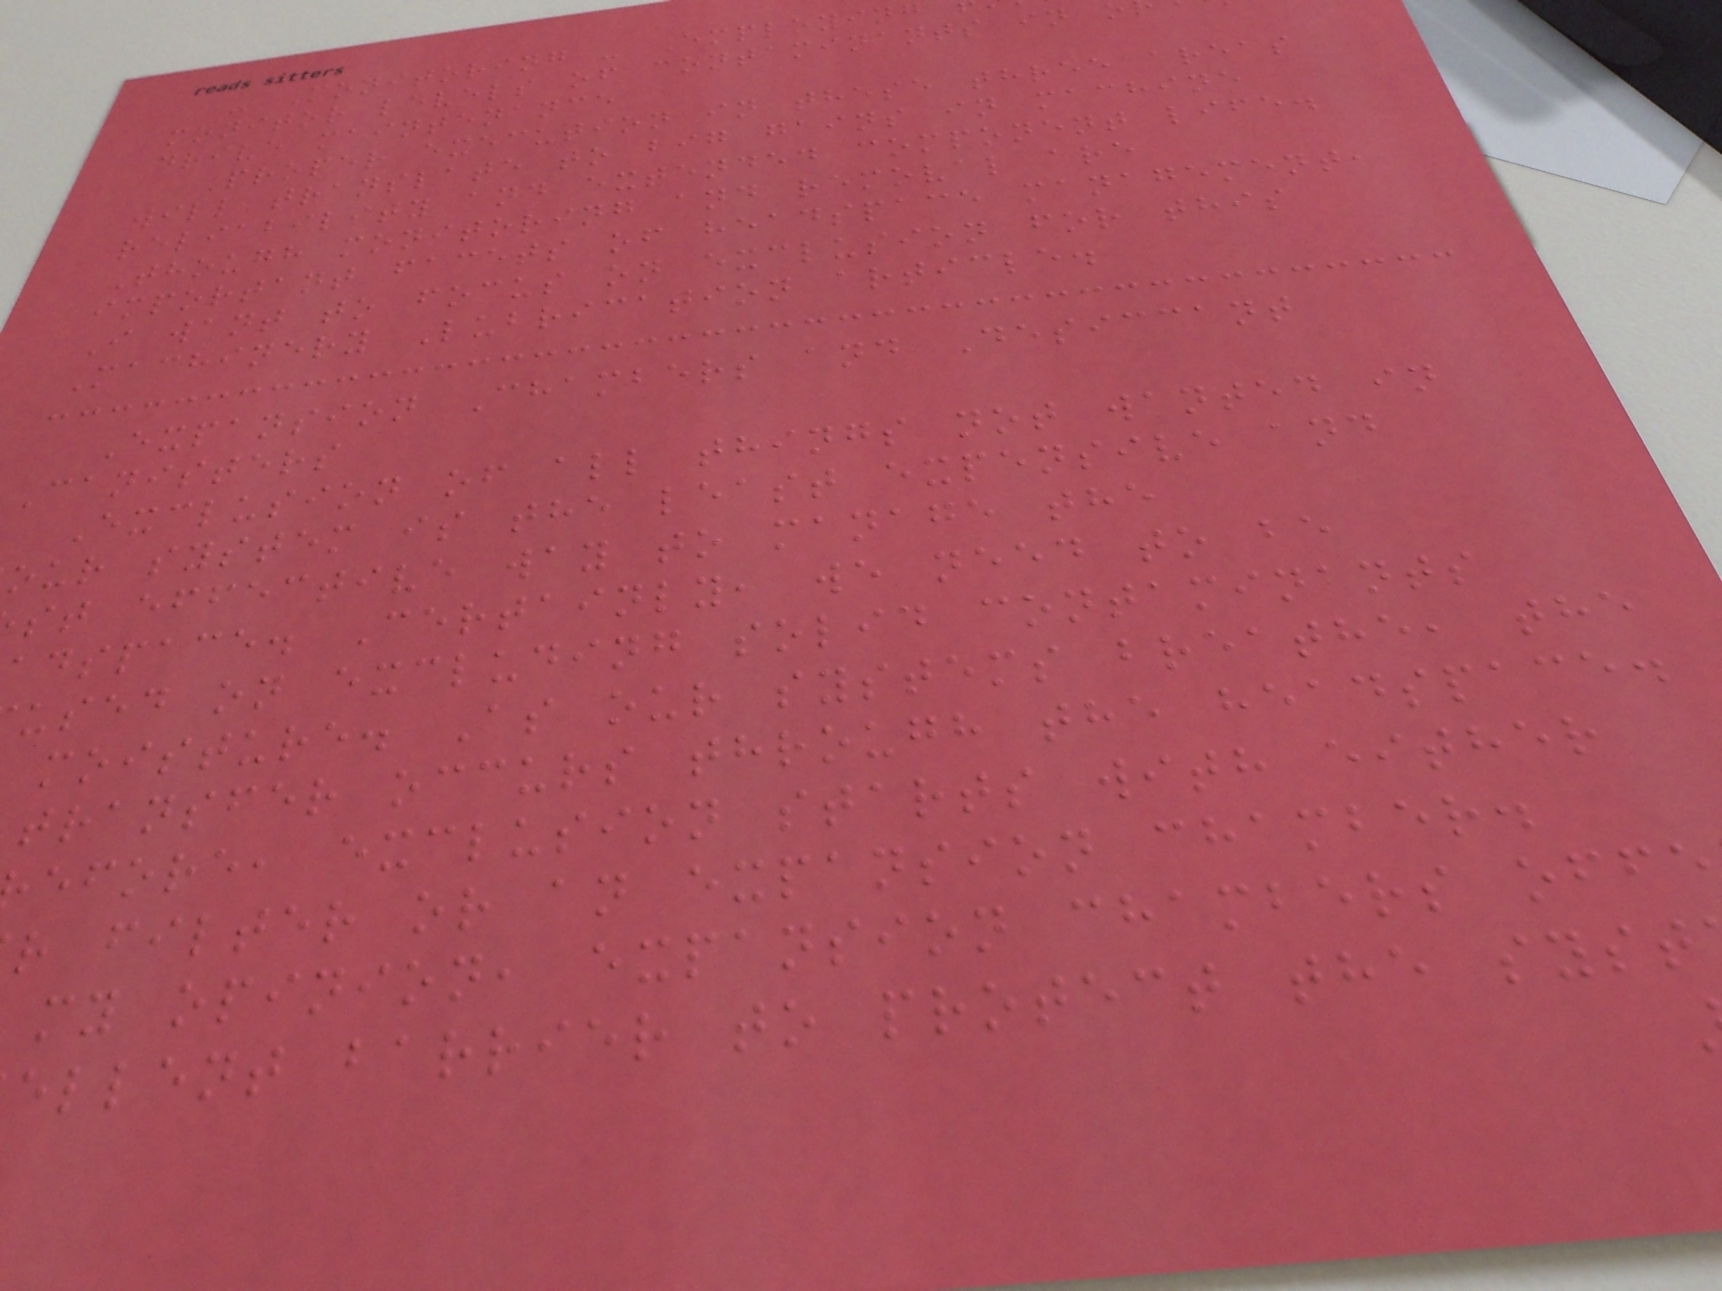- Monitoring - Employin
monitor levels of contaminants in
drive maintenance
Proper execution in these three areas
will translate to big gains in machine
reliability and extended component life.
Though monitoring and removal are
important facets of headspace management,
I want to focus on exclusion for this
Machinery Lubrication article.
Expansion Chambers and Desiccant
Canisters
Exclusion of all things not wanted in
our system is the least expensive and
st effective way to manage the
adspace. Certainly, we need to be
used on excluding solid contaminants
moisture. As our systems breathe, the
transfer occurs through the headspace.
efore, exclusion starts with either
r filter or an expansion chamber.
my opinion, expansion chambers offe
ellent barrier to protect the syst
